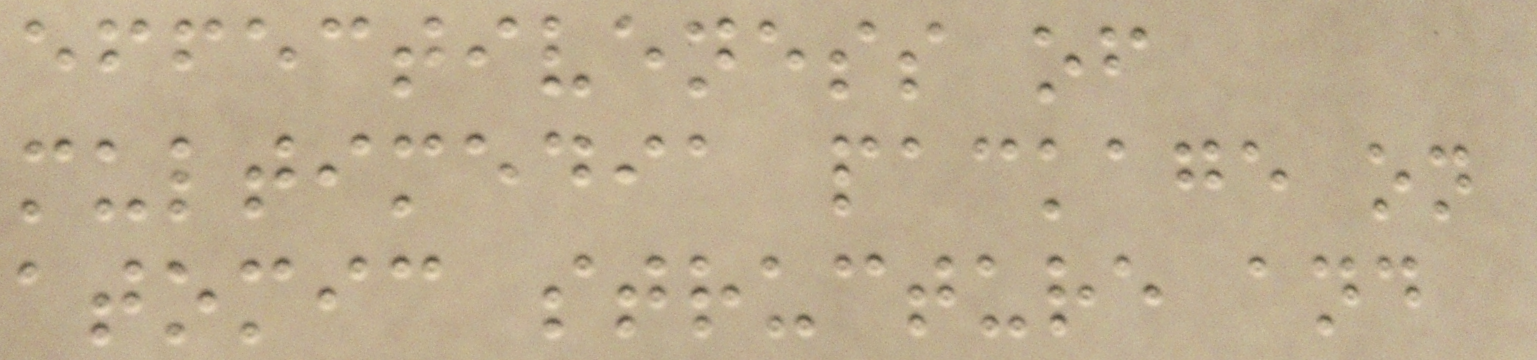effectiveness of
multimedia package on
atomic structure and
